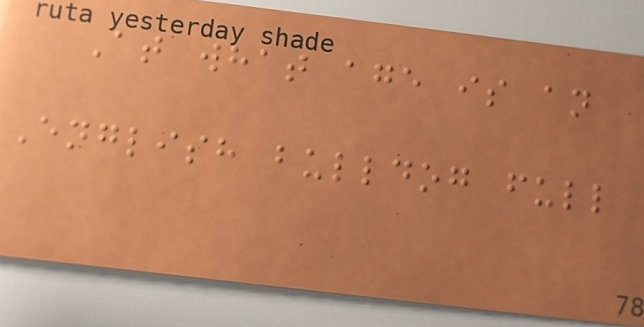At what age is an
English bulldog full
